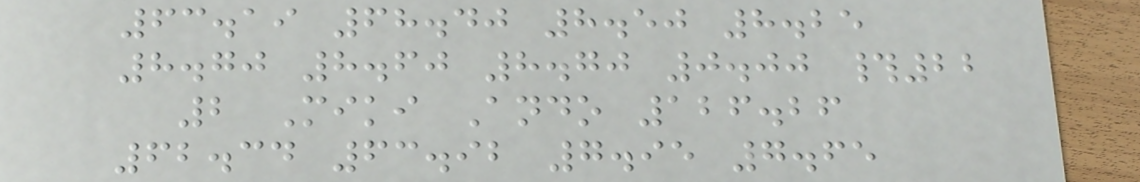63.19 68.40 8.50 8.25
8.70 8.60 8.70 0.00 #22
2 Miki Ando 126.26
62.34 63.92 7.95 7.65
